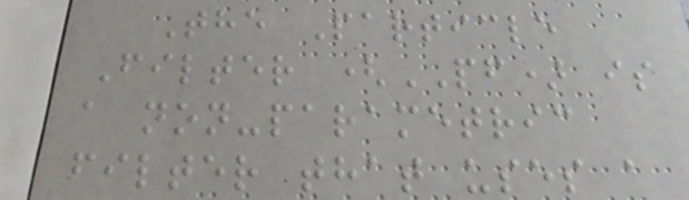The Particle
Filter (PF) is
a non-parametric
filter that uses a
